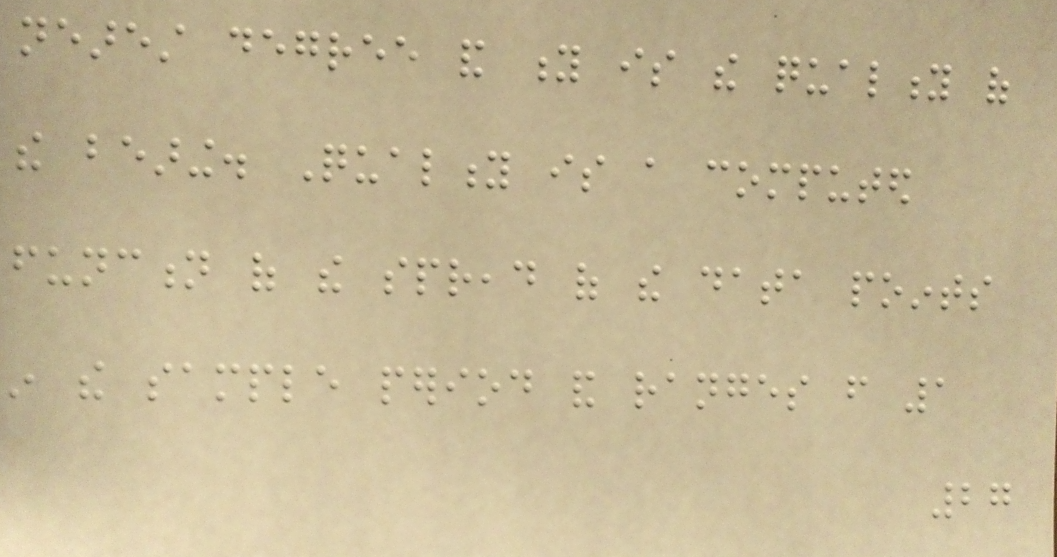nearest degree and y is the quality of
the bearing. Quality is a computed
function of the spread of the data points
in the sample period and ranges from 1
27
